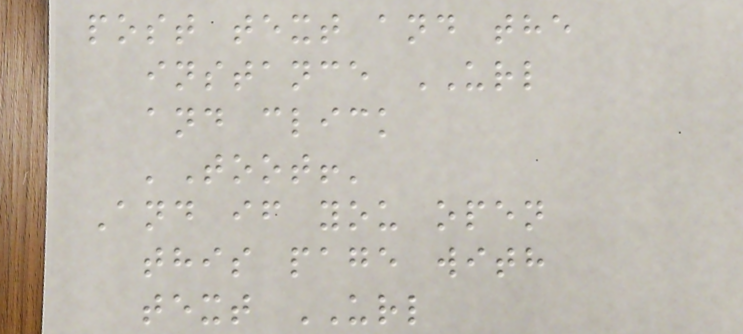post text and the
instance URL
and click
'Toot!'
And if you open
this page with
text URL
